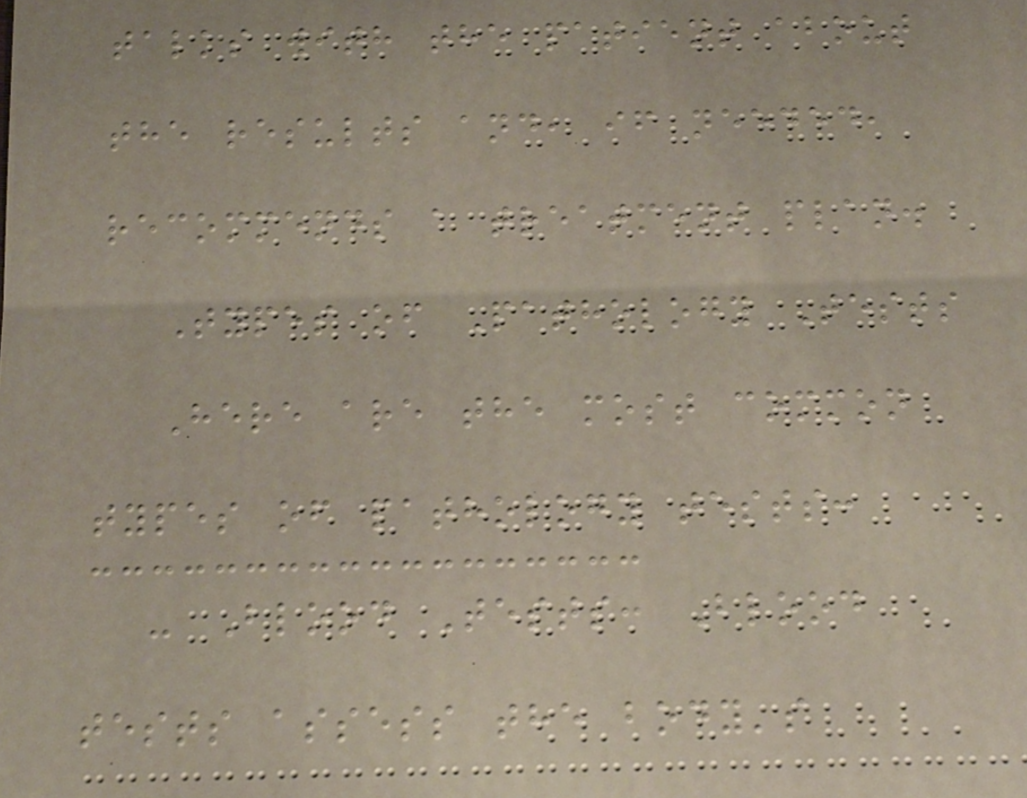talks with the patient about
the results and, if needed,
recommends a treatment plan.
Types of Pathology Tests
Here are the most common
types of pathology tests:
- Blood Tests: Blood
tests assess the body's
